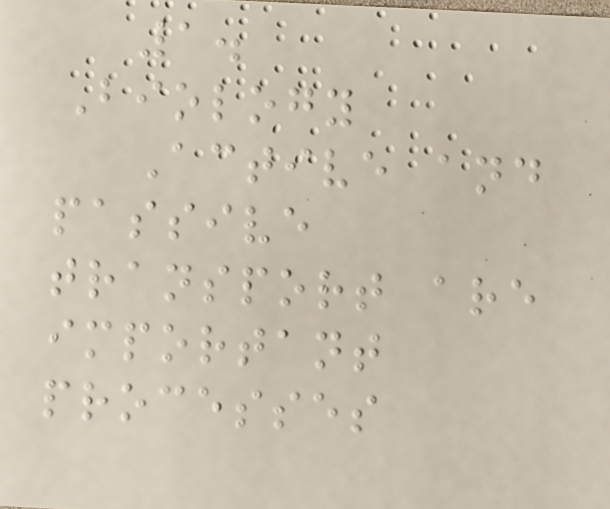1.
Biology
Active and
passive
transport are
important
processes
